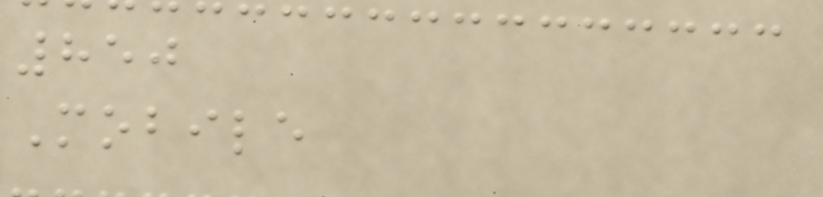850
Mobile
